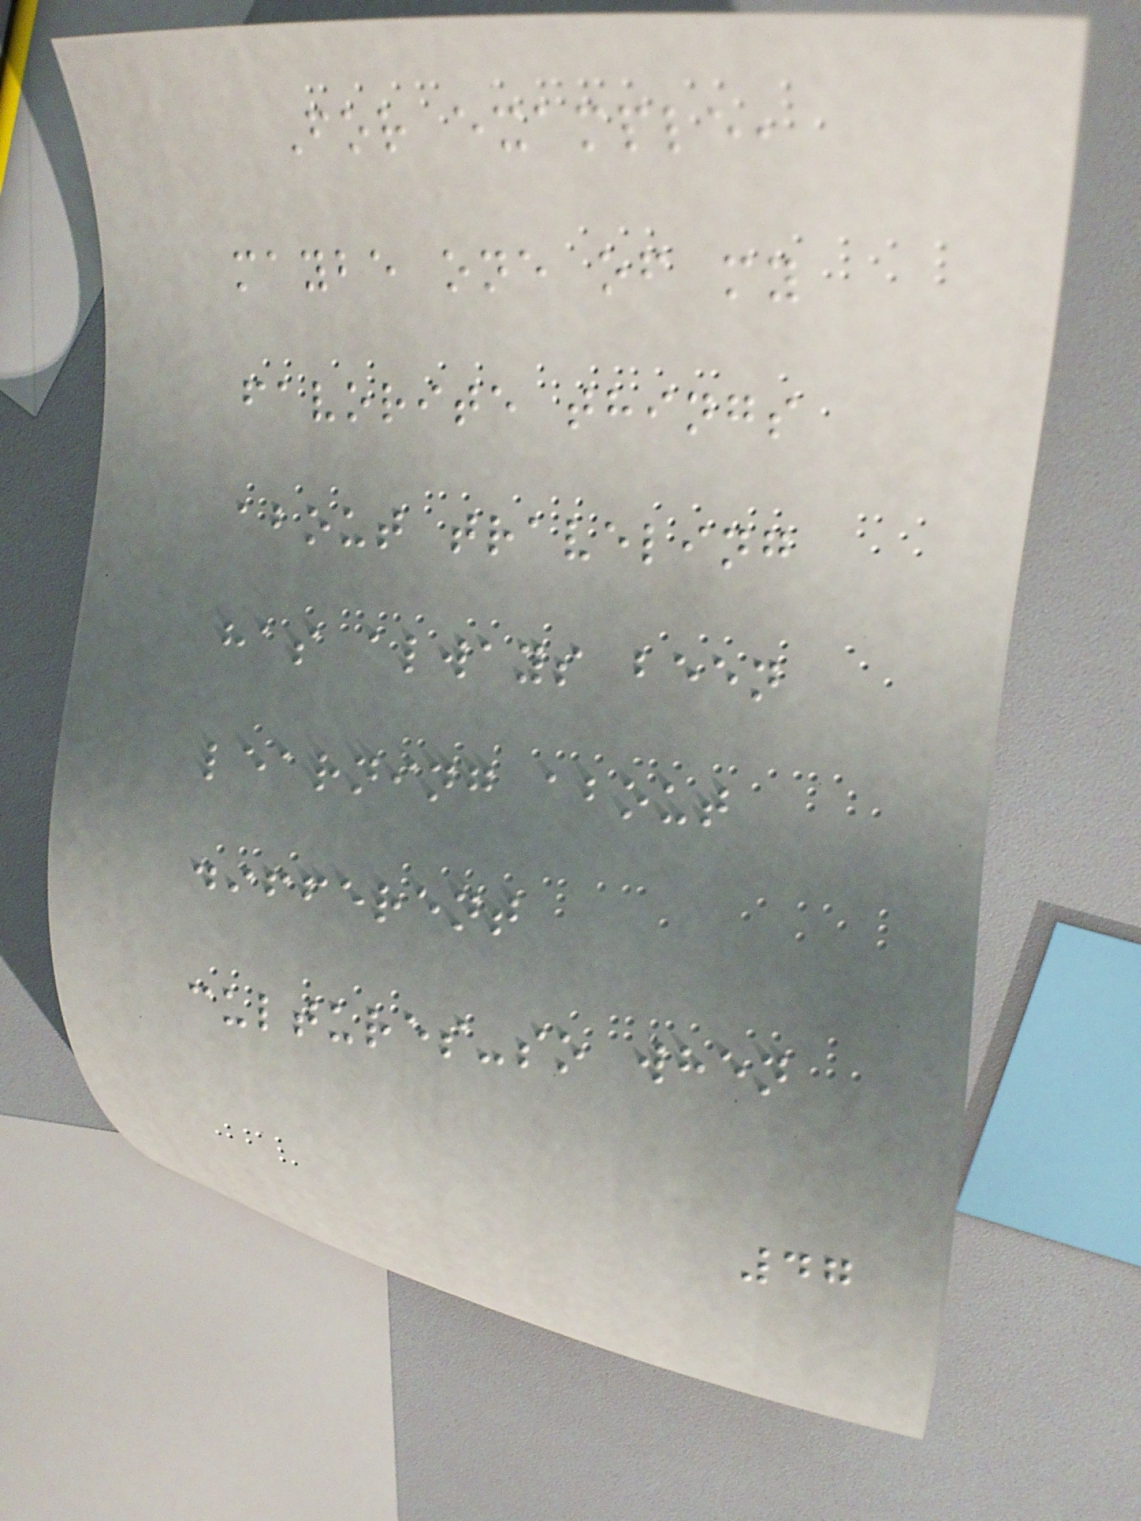For example,
maybe one of my
favorite things
about traveling
has always been
learning about
different
cultures-so when
47
